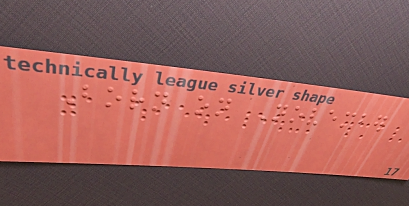Born on November
